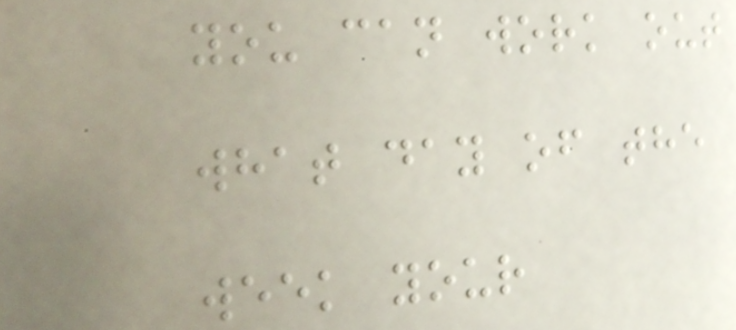you can work out
what day of the
week your
